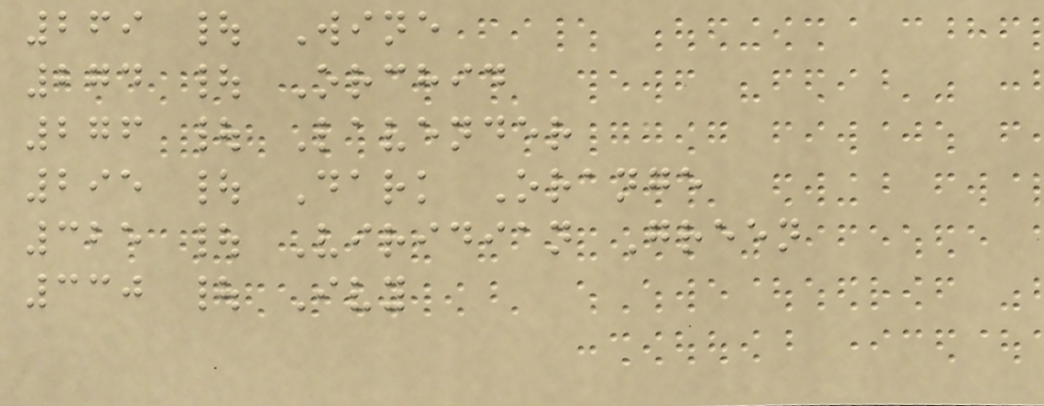269 | Wine
274 | Orchid
276 | Lavender
295 | Dark Orange
325 | Viridian Green
330 | Ivy
